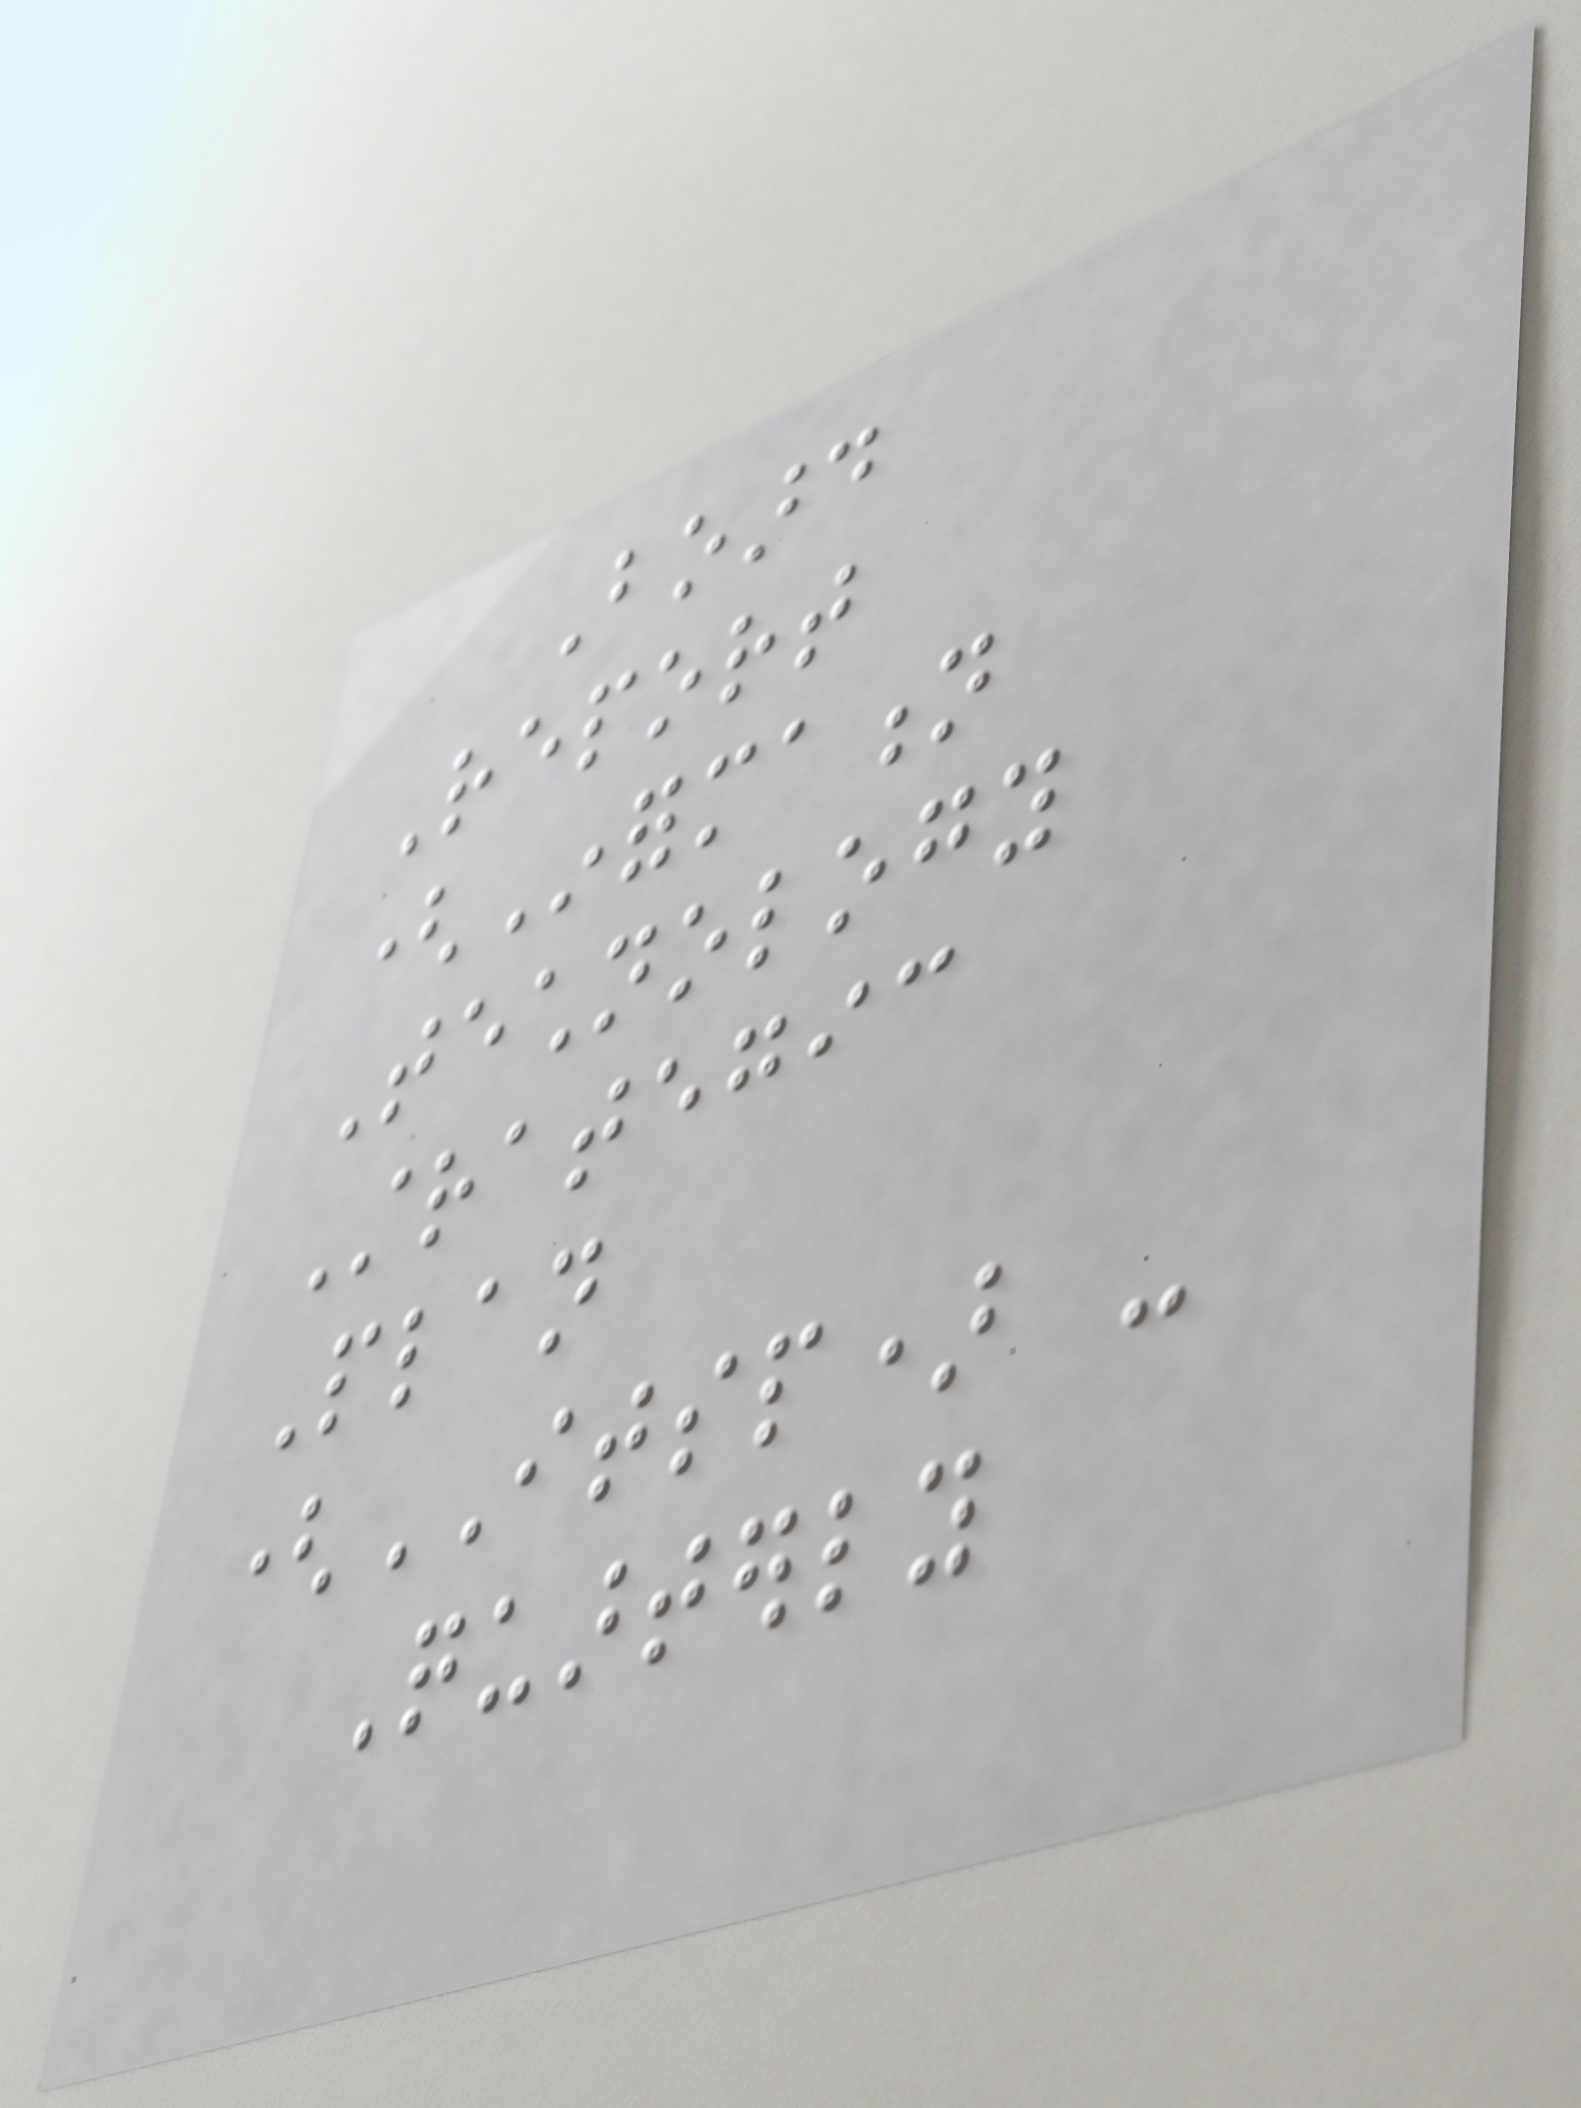Board
Report
(Information
Technology
Strategic
Plan
(ITSP) -
Quarterly
